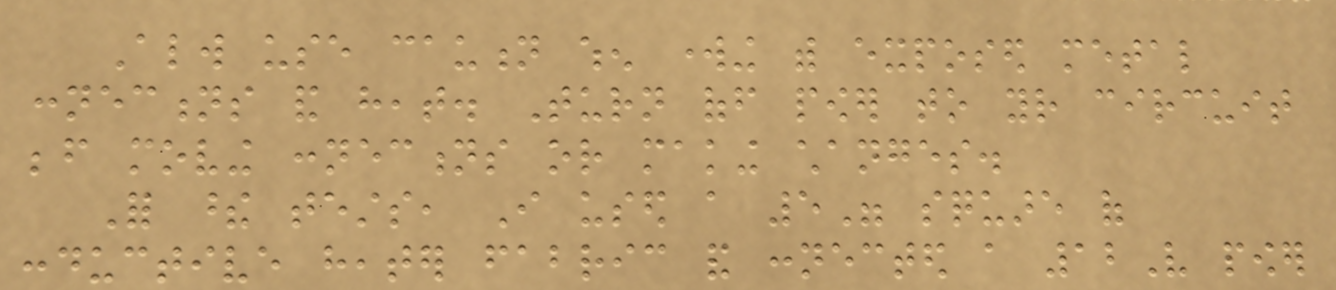Always use caution when working with exposed metal
connections and heat. Turn off power to your circuit
before moving connections or making changes.
For these tests, I used a 5" square of
conductive heater fabric and connected a 12V power
